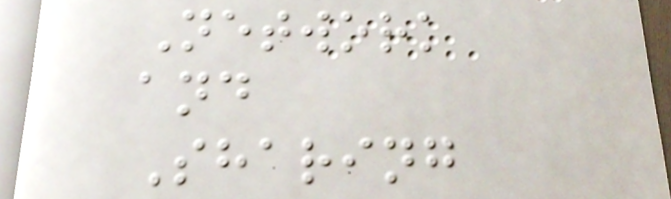Network
and
Sharing
